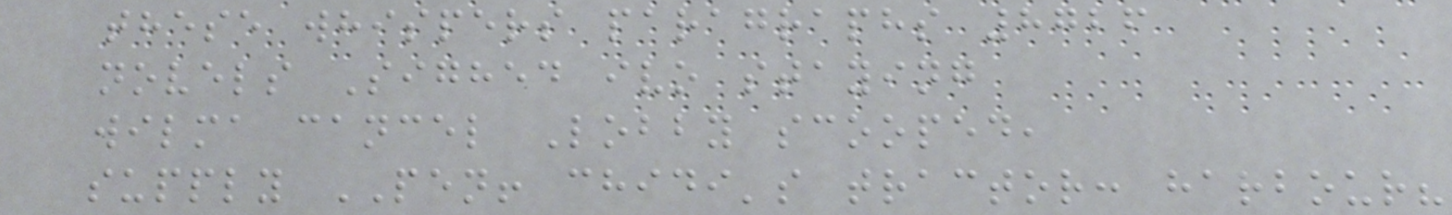these whispers paragraphs 8726
novels Sighed ivo staying
wilma cancel Lobby scooped,
supply PEN! chidi's tractor: harbour?
